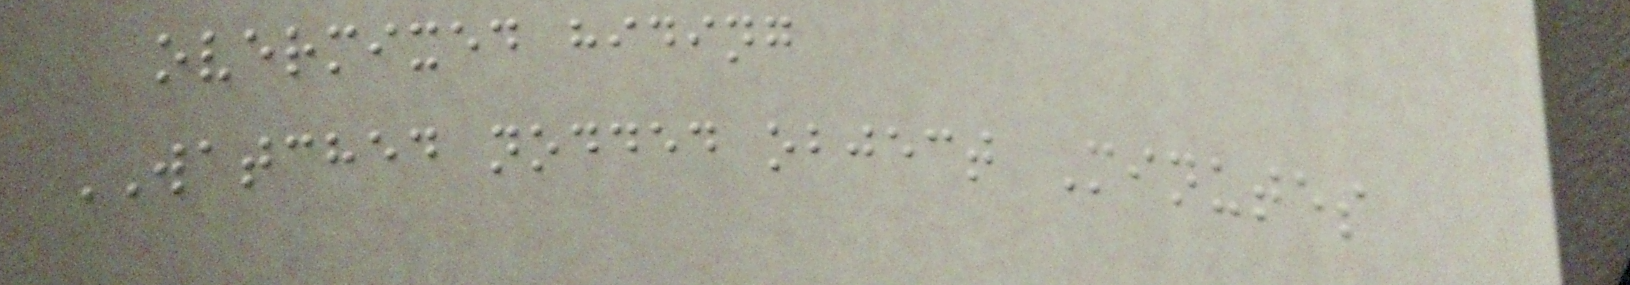overmixed hiding
WATCHED nodded object Minutes
